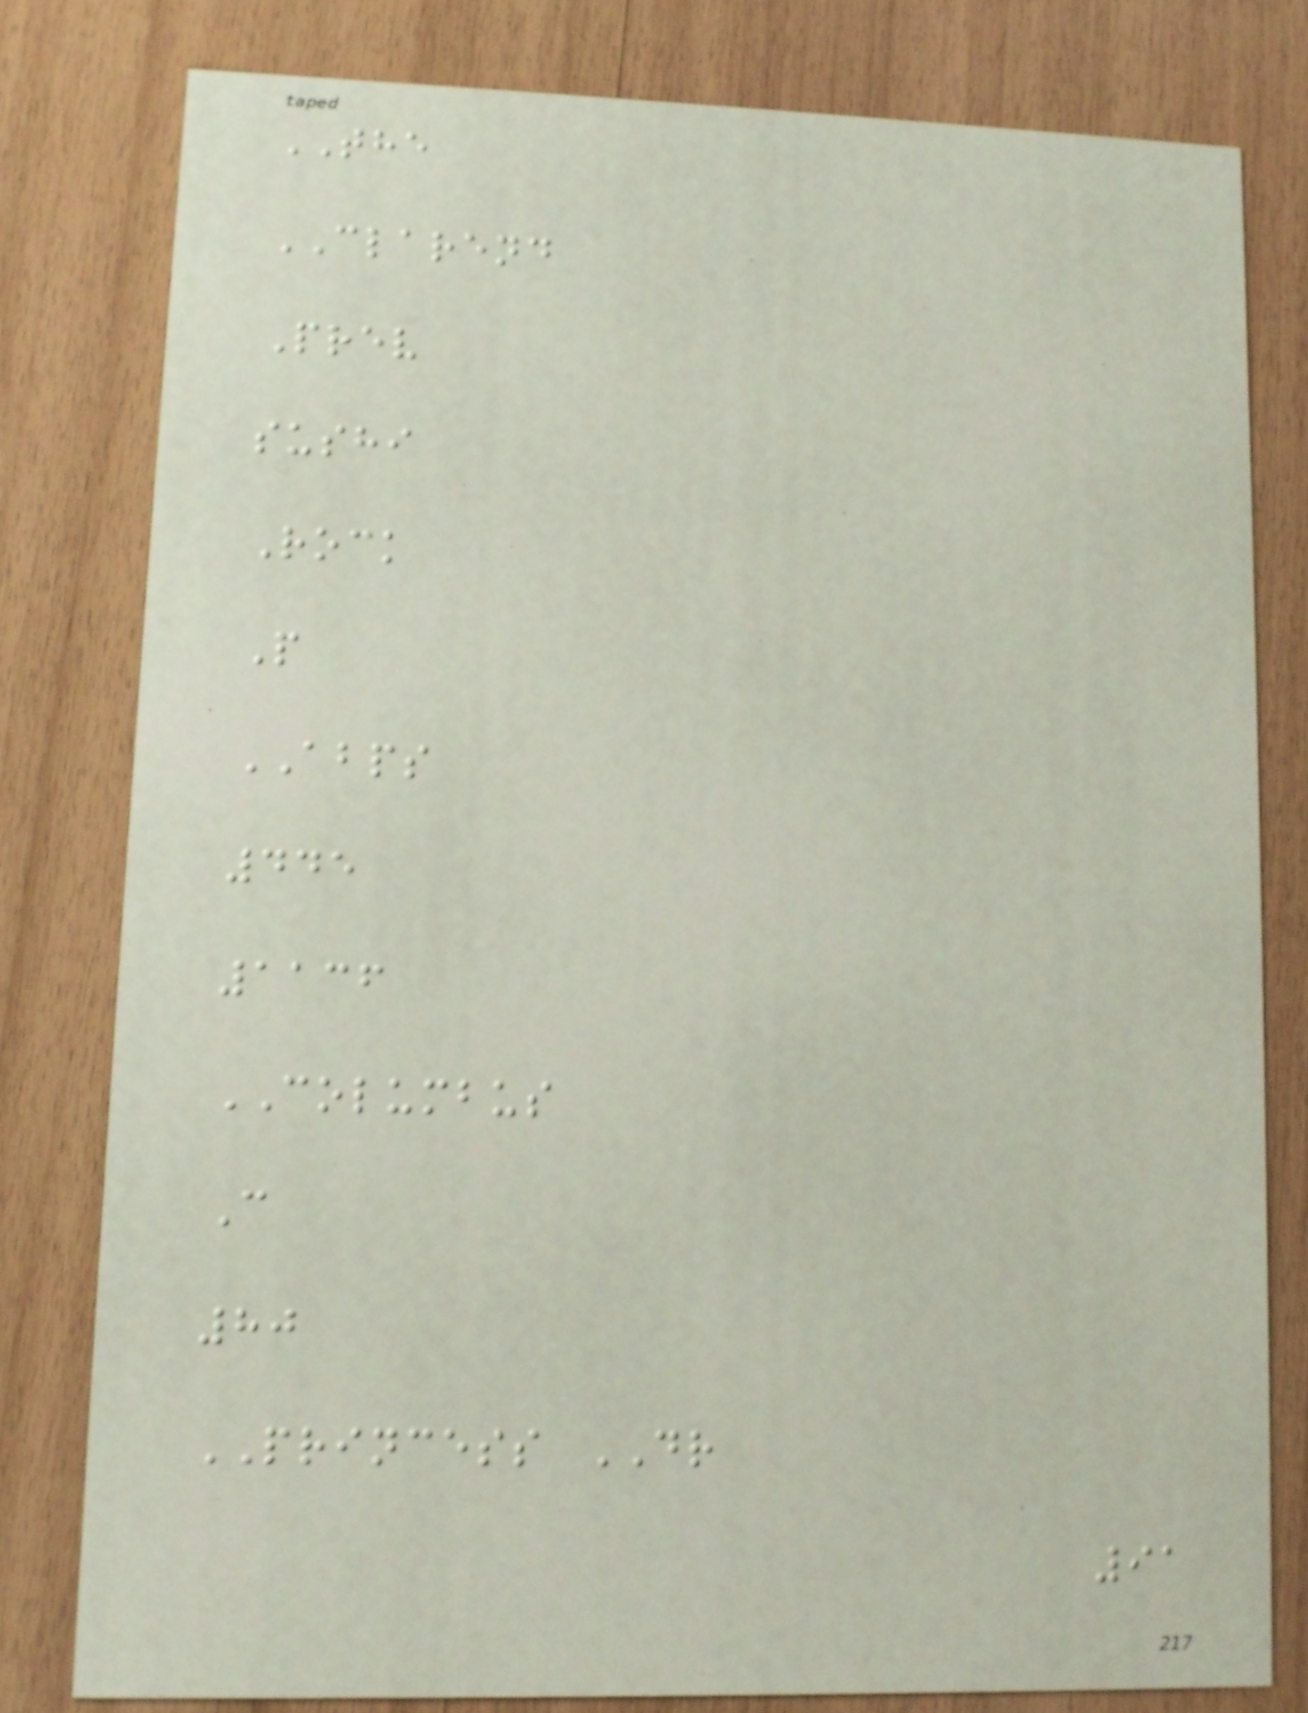THE
CLAREND
Prev
sushi
Rock
P
ABPS
445
1136
COLUMBUS
C
80
PRINCESS DR
91
